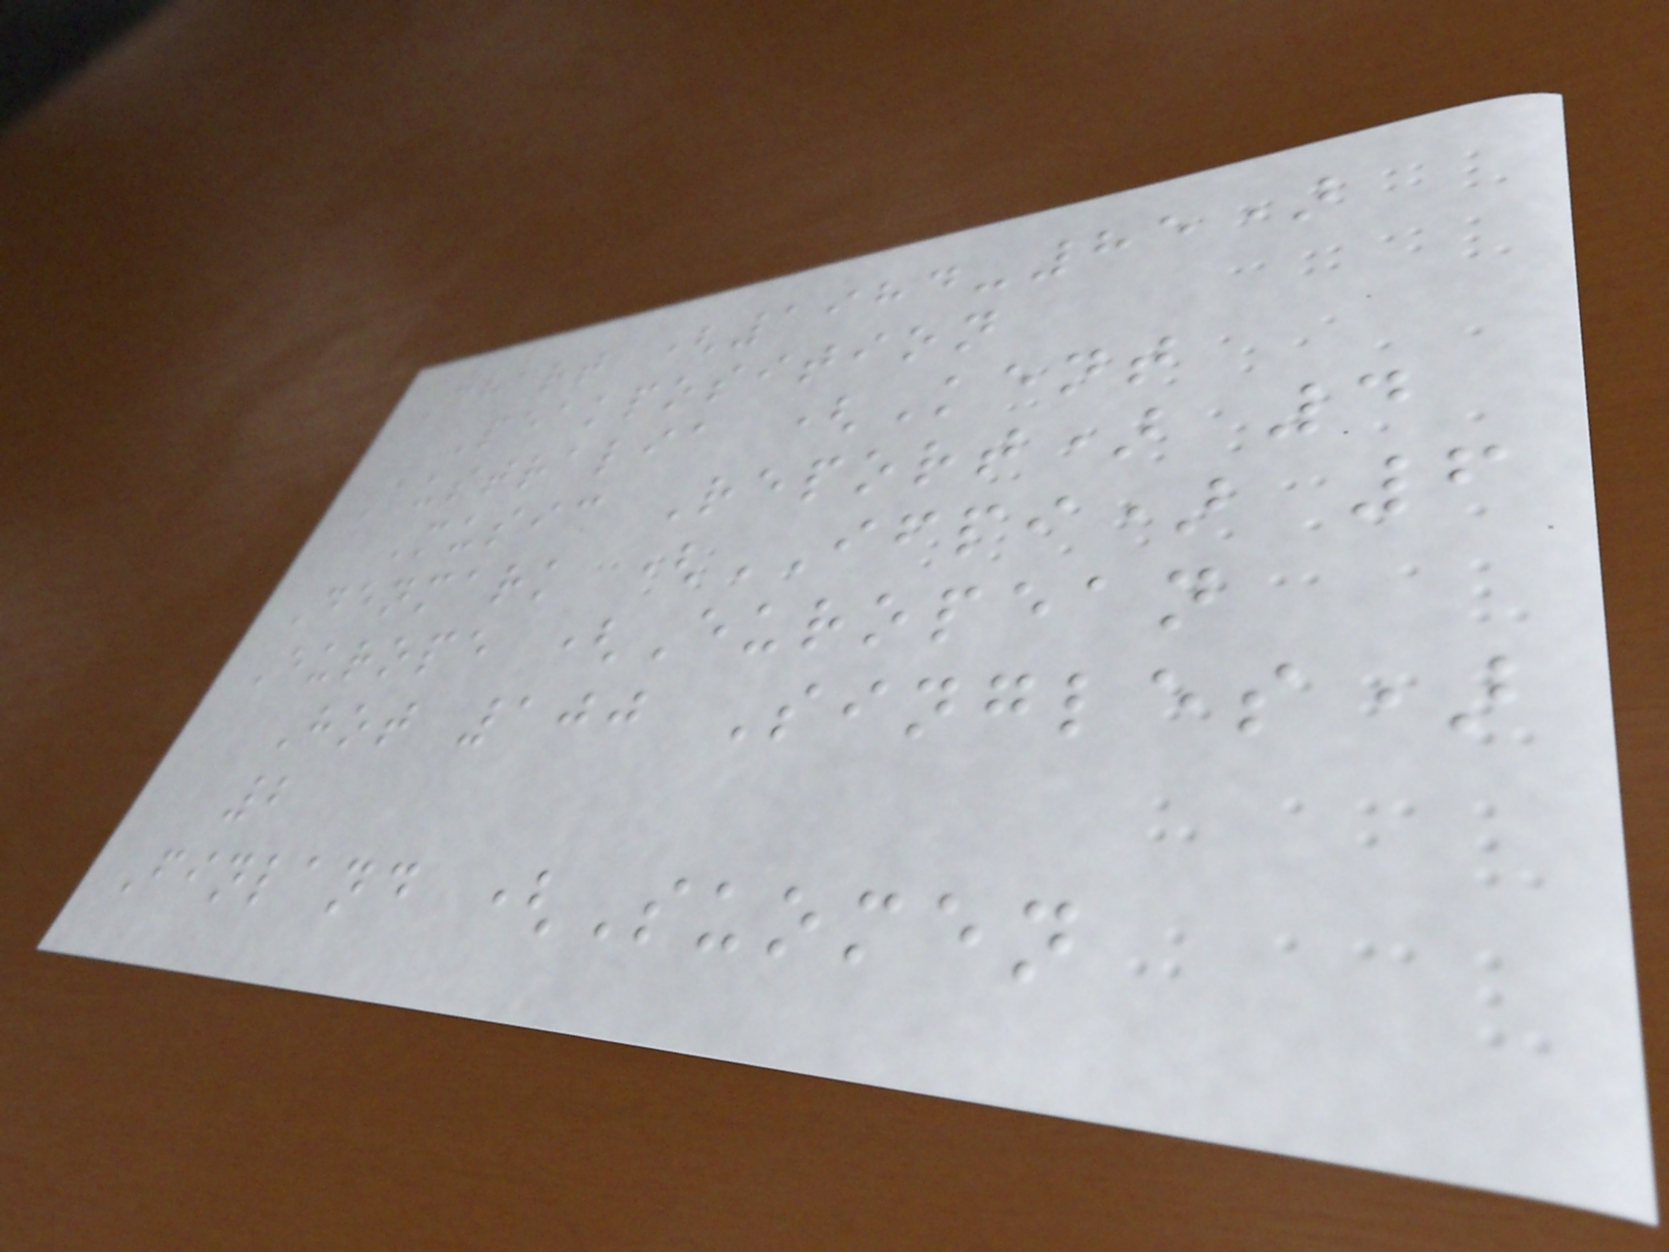Chart (1984-85)
Peakposition
Australia (Kent
Music Report) 4
Denmark (IFPI) 6
Europe (European
Hot 100 Singles)
2
Finland (Suomen
